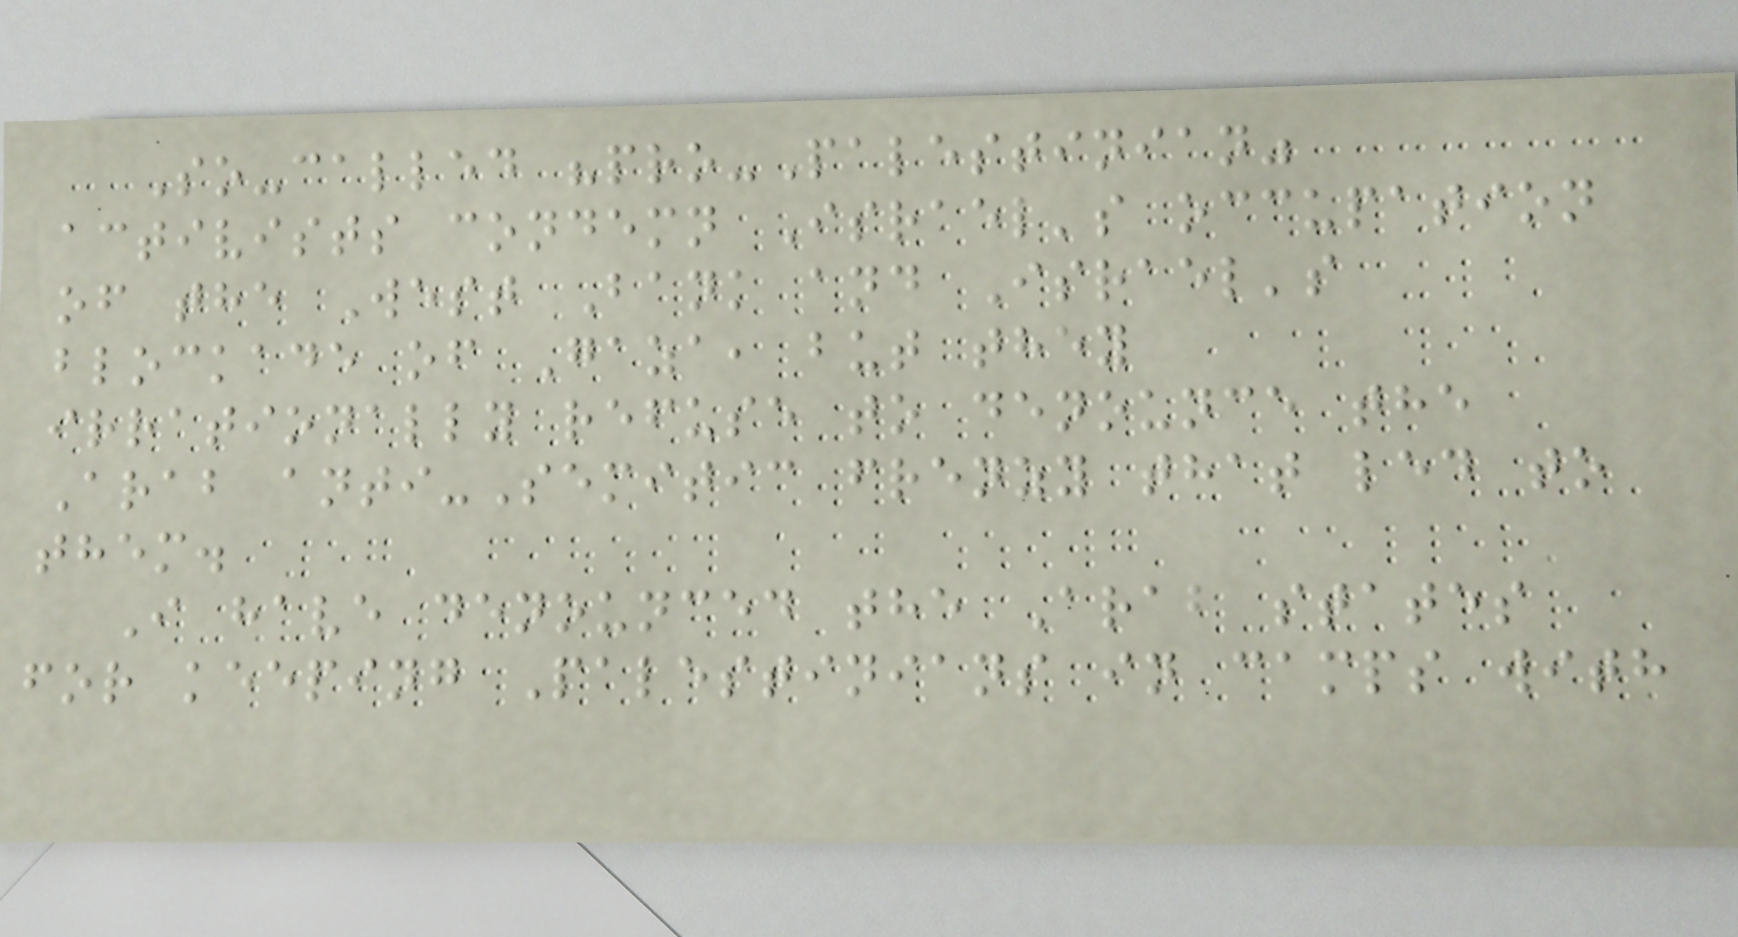So-called "pro-Palestinian"
activists condemn Israel's occupation
of the West Bank and Israel's
blockade of Gaza, but they
irrationally refuse to denounce the
Arab anti-Semitic frenzy that led to
them.
I have denounced the Arab states
for keeping Palestinians in camps with
